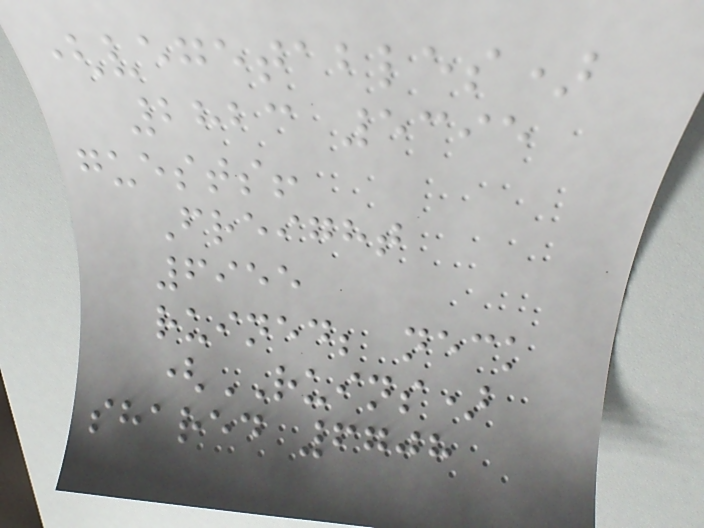(vegetables)
2823 5395
guests!
Freight
6955
ruined; neck
(RUINS)
shared 6708
